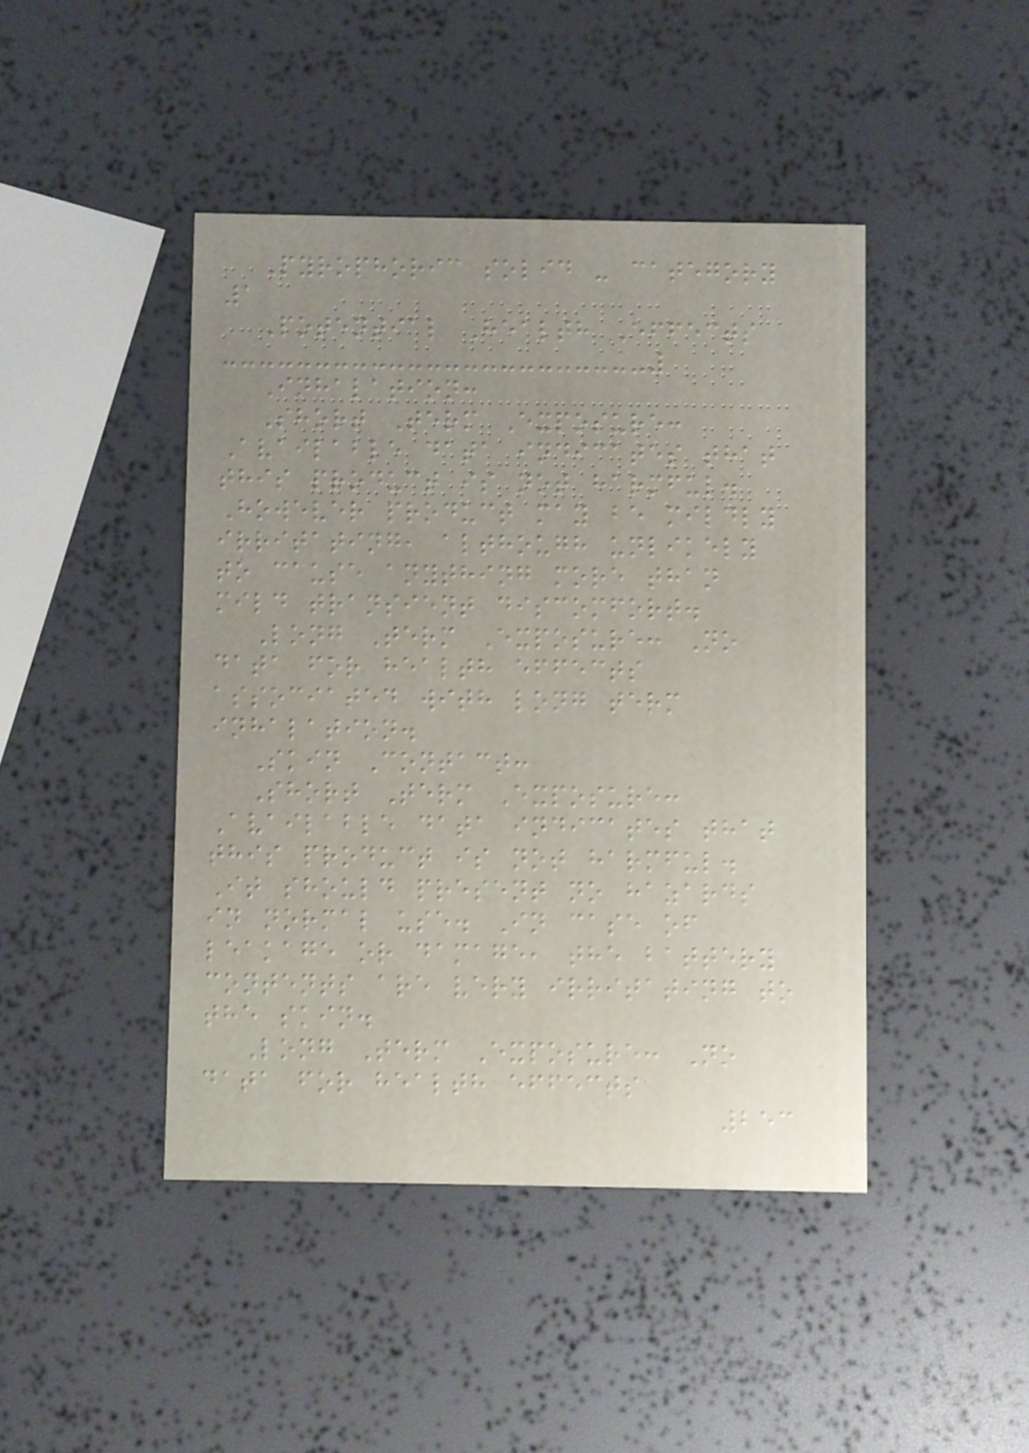Pyrophoric solid - category
1
Potential Health Effects
Inhalation:
Short Term Exposure:
Available data indicates that
this product is not harmful.
However product may be mildly
irritating, although unlikely
to cause anything more than
mild transient discomfort.
Long Term Exposure: No
data for health effects
associated with long term
inhalation.
Skin Contact:
Short Term Exposure:
Available data indicates that
this product is not harmful.
It should present no hazards
in normal use. In case of
leakage or damage, the battery
contents are very irritating to
the skin.
Long Term Exposure: No
data for health effects
253
